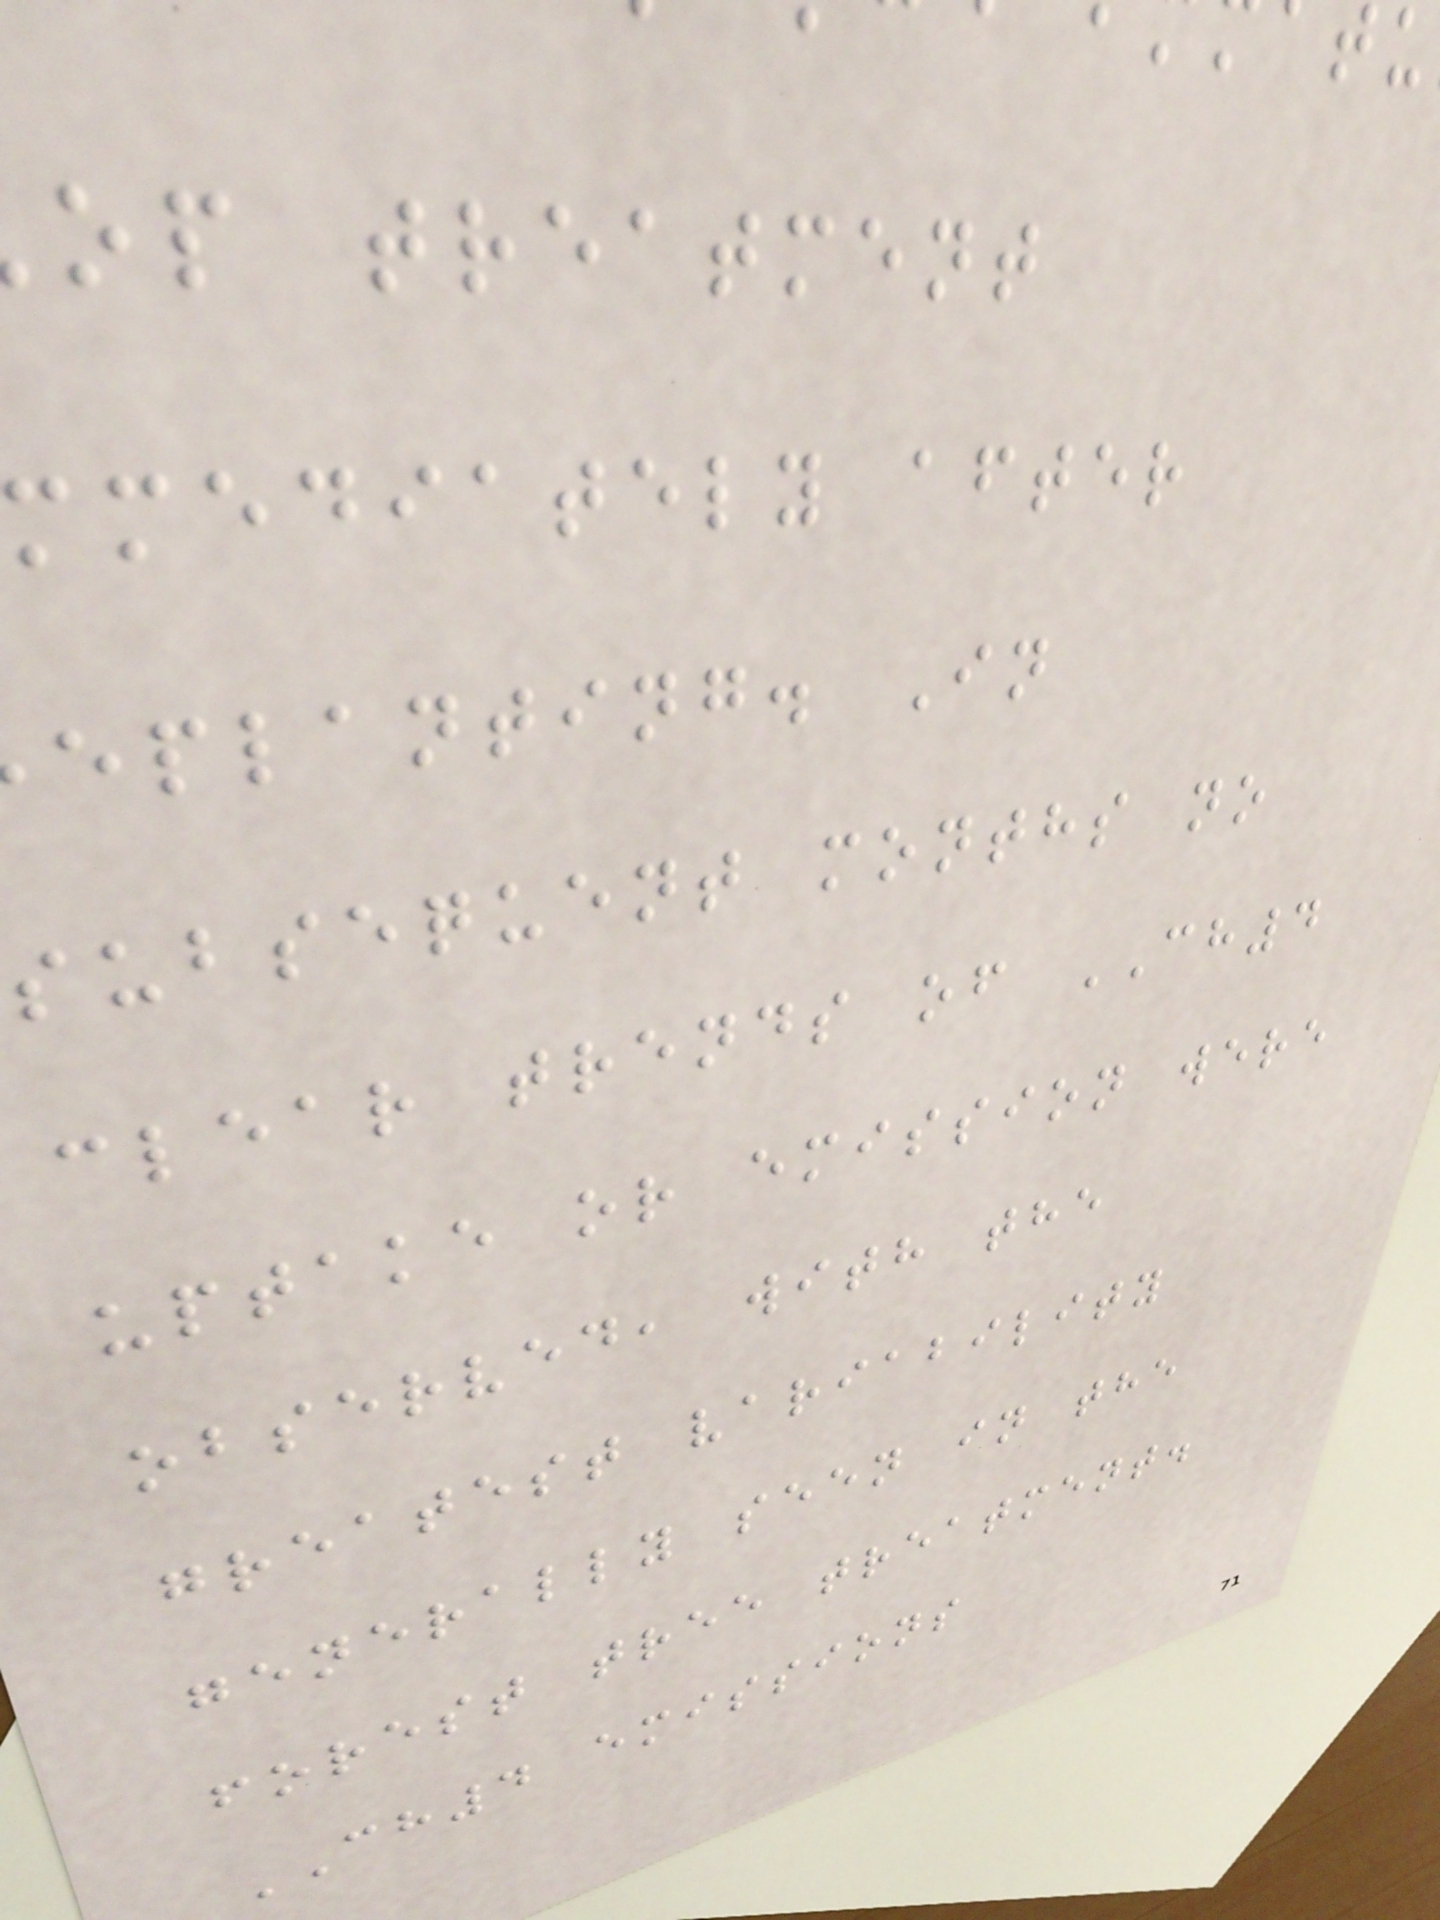op treatment
mmediately after
eplanting. In
subsequent months no
clear trends of CH4
uptake or emission were
observed, with the
greatest variability
generally seen in the
forest tree treatment.
CH4 emissions
